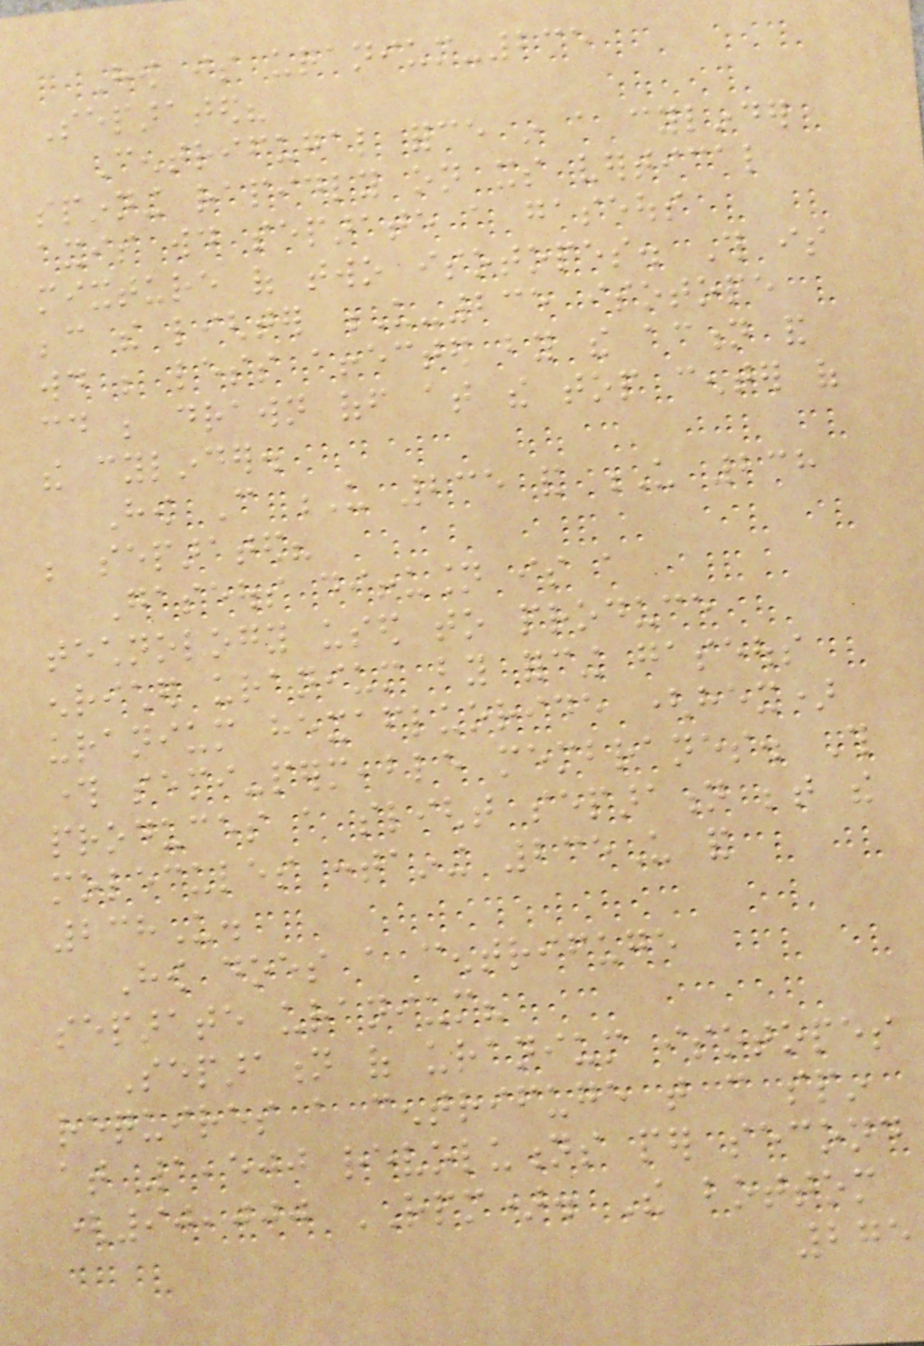How is uranium-235
Separated?
Centrifugal force in a cylinder
spinning rapidly on its vertical
axis would separate a gaseous
mixture of two isotopes. This is
because the lighter U-235 isotope
would be less affected by the action and
could be drawn off at the top center of
the cylinder.
How Can U 235 and U 238
be separated?
Gaseous diffusion is a
technology used to produce
enriched uranium by forcing gaseous
uranium hexafluoride (hex)
through semi-permeable membranes. This
produces a slight separation between the
molecules containing 235U and
238U.
How does a centrifuge
separate uranium?
Separation of uranium isotopes
requires a centrifuge that can spin
at 1,500 revolutions per second
(90,000 RPM). The bottom
275
